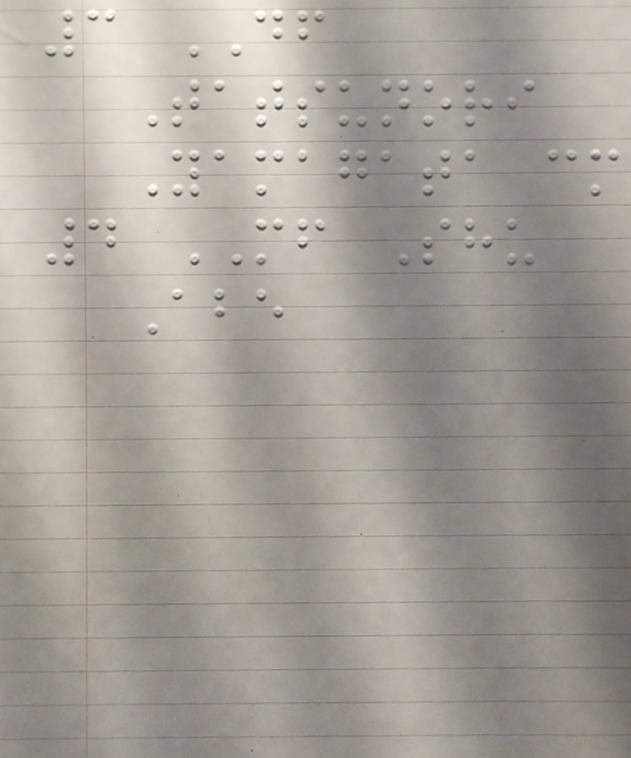3 DF
Tatsunori
Yamagata cm
4 MF Shu
Abe
